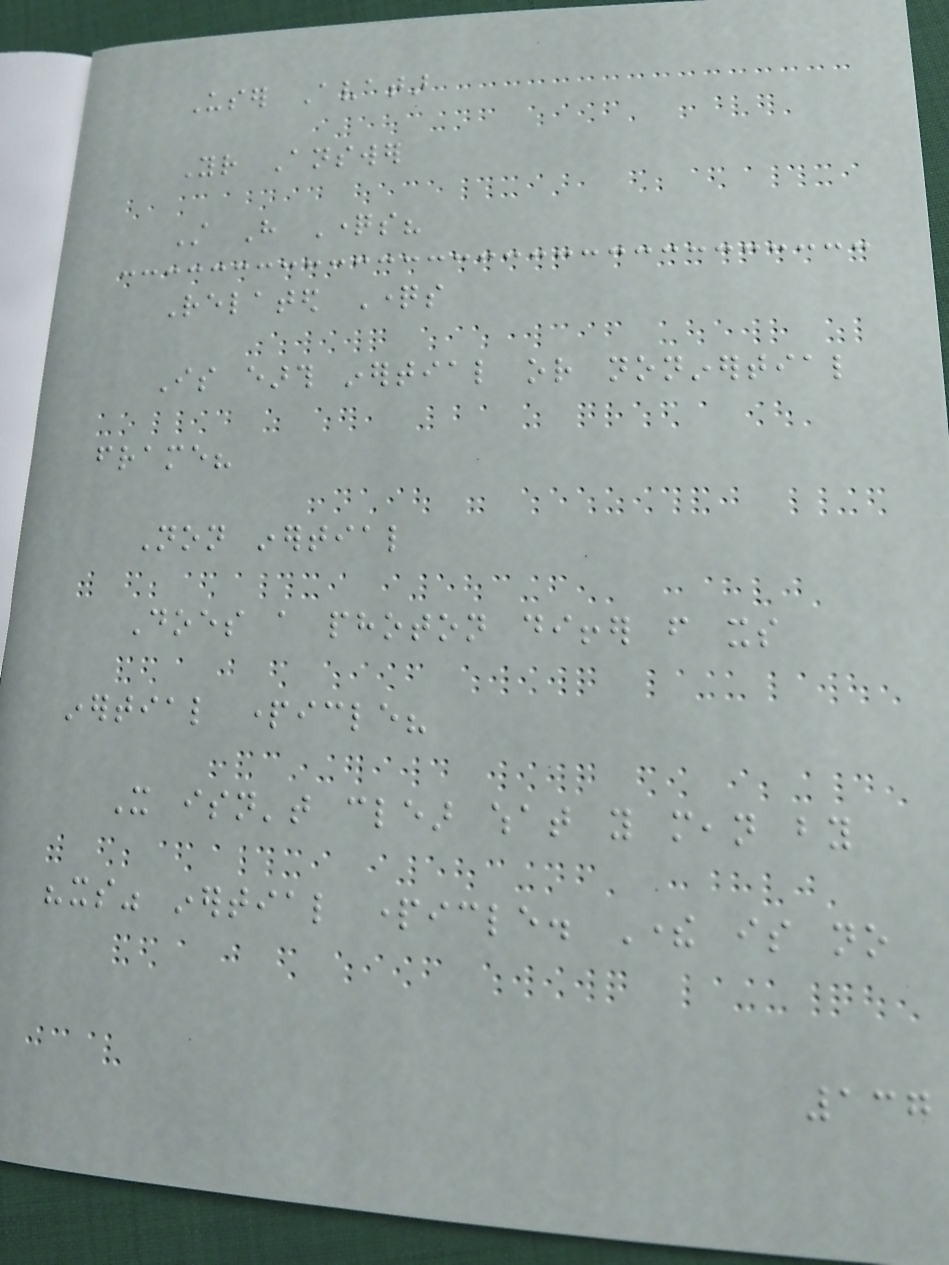User Avatar
Your Answer
Still Have Questions?
Related Questions
Is earth inertial or noninertial
frame?
Non inertial
Does a photon differ from its
inertial particle?
It isn't clear what you mean by
"its" inertial particle. There is no
137
